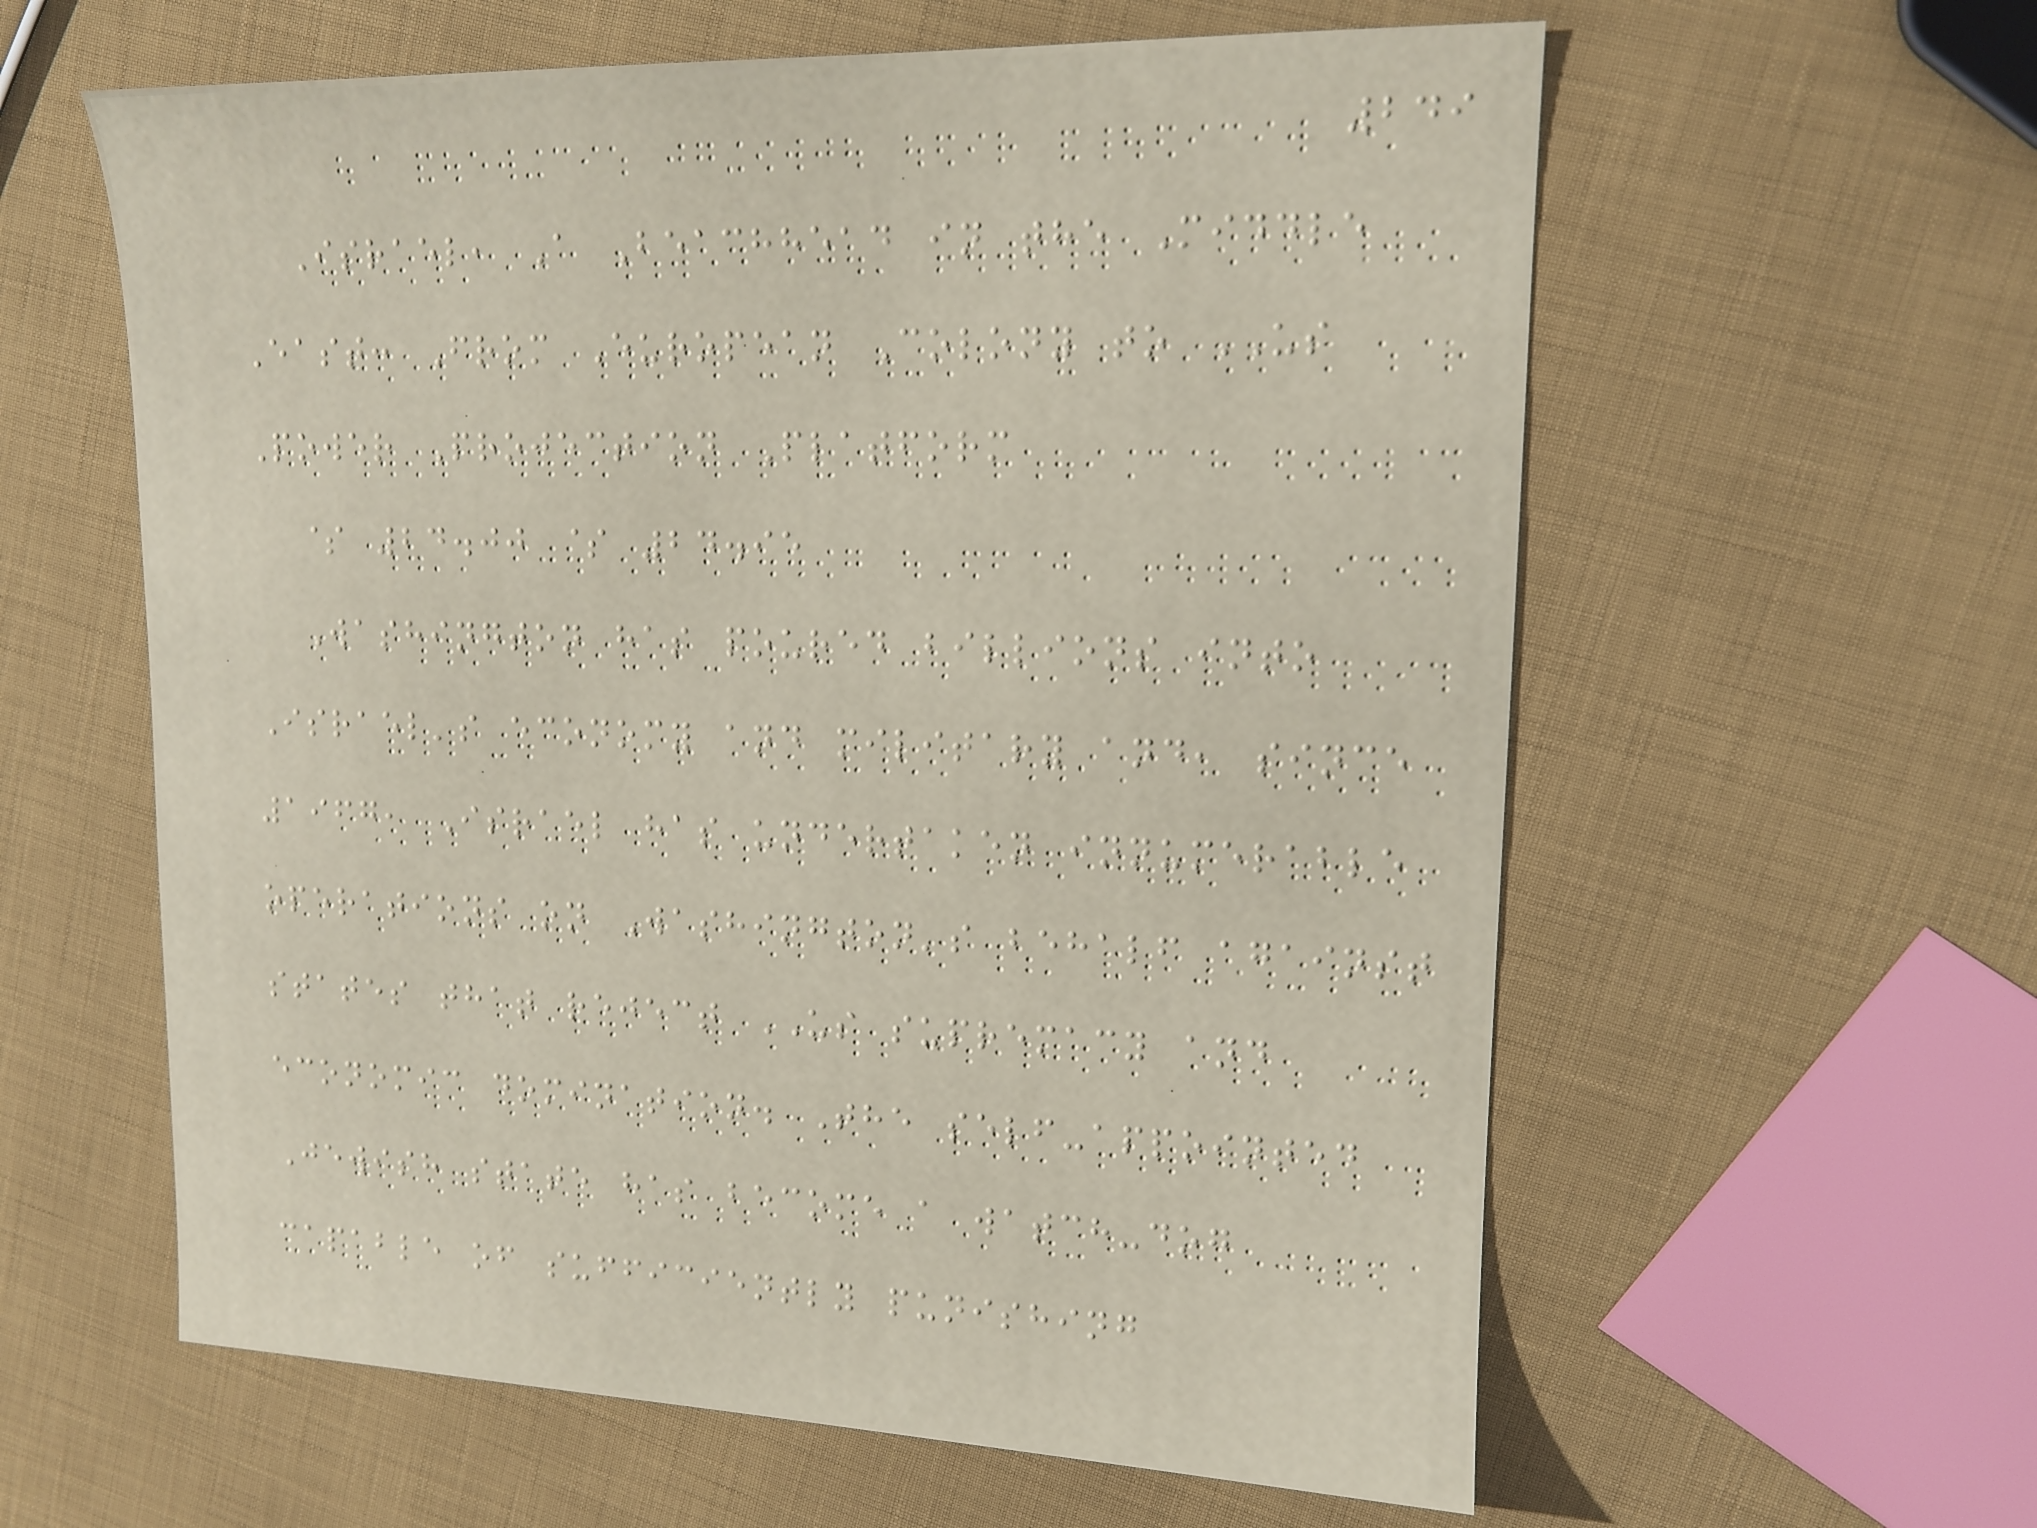249
Israel, A Beachhead in the Middle
East: From European Colony to US
Power Projection Platform
$ 24.00 $ 24.95
Washington has poured billions into
Israel's economy and military and, since
1967, Israel has undertaken innumerable
operations on Washington's behalf against
states that reject US supremacy and
economic domination. The self-appointed
Jewish state has become a watch-dog
capable of sufficiently punishing
